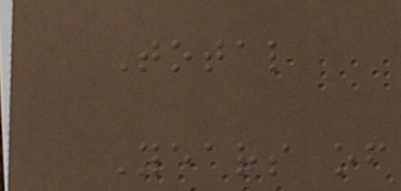Total
Years of
